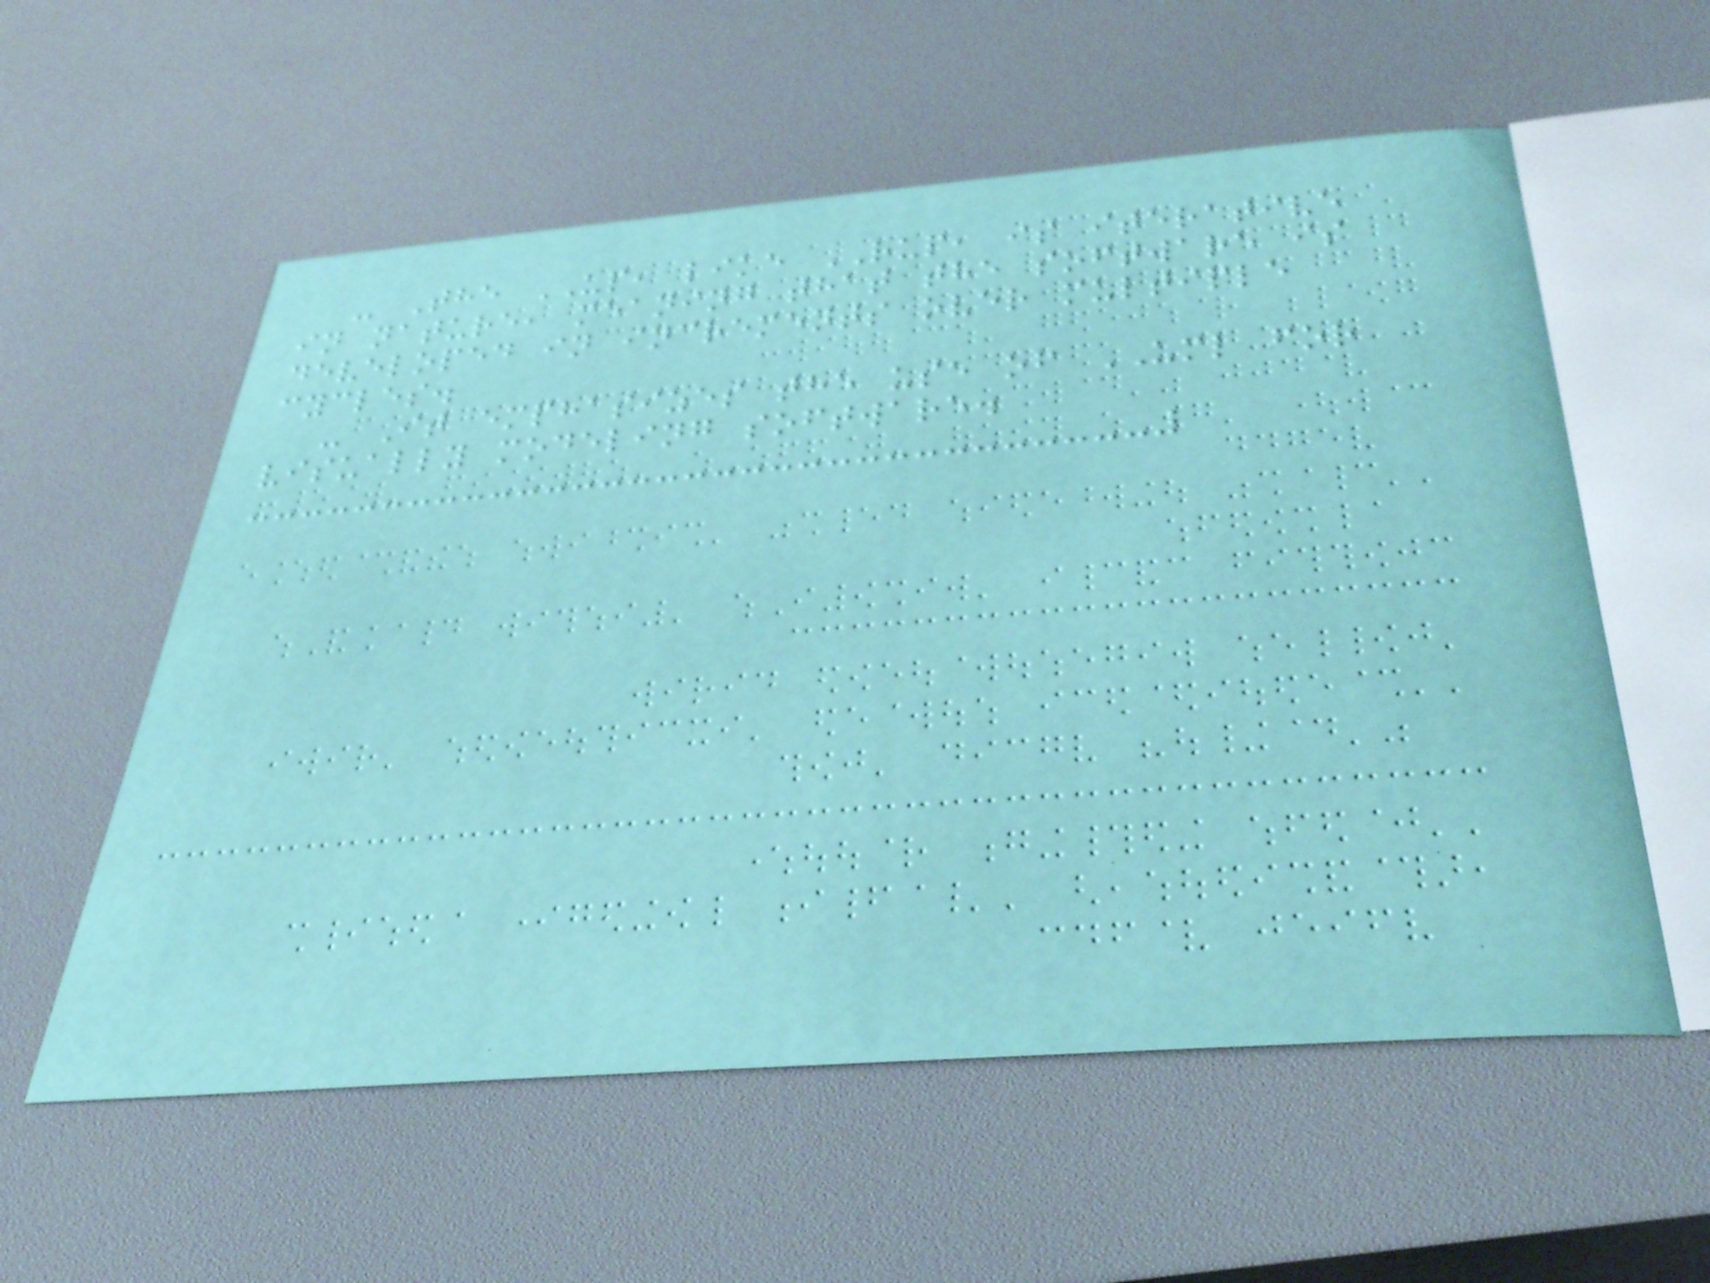- The UP, like RUP, is iterative
in nature, meaning that the software is
developed in increments over multiple
cycles.
- It emphasizes the use of UML for
visually modeling software.
